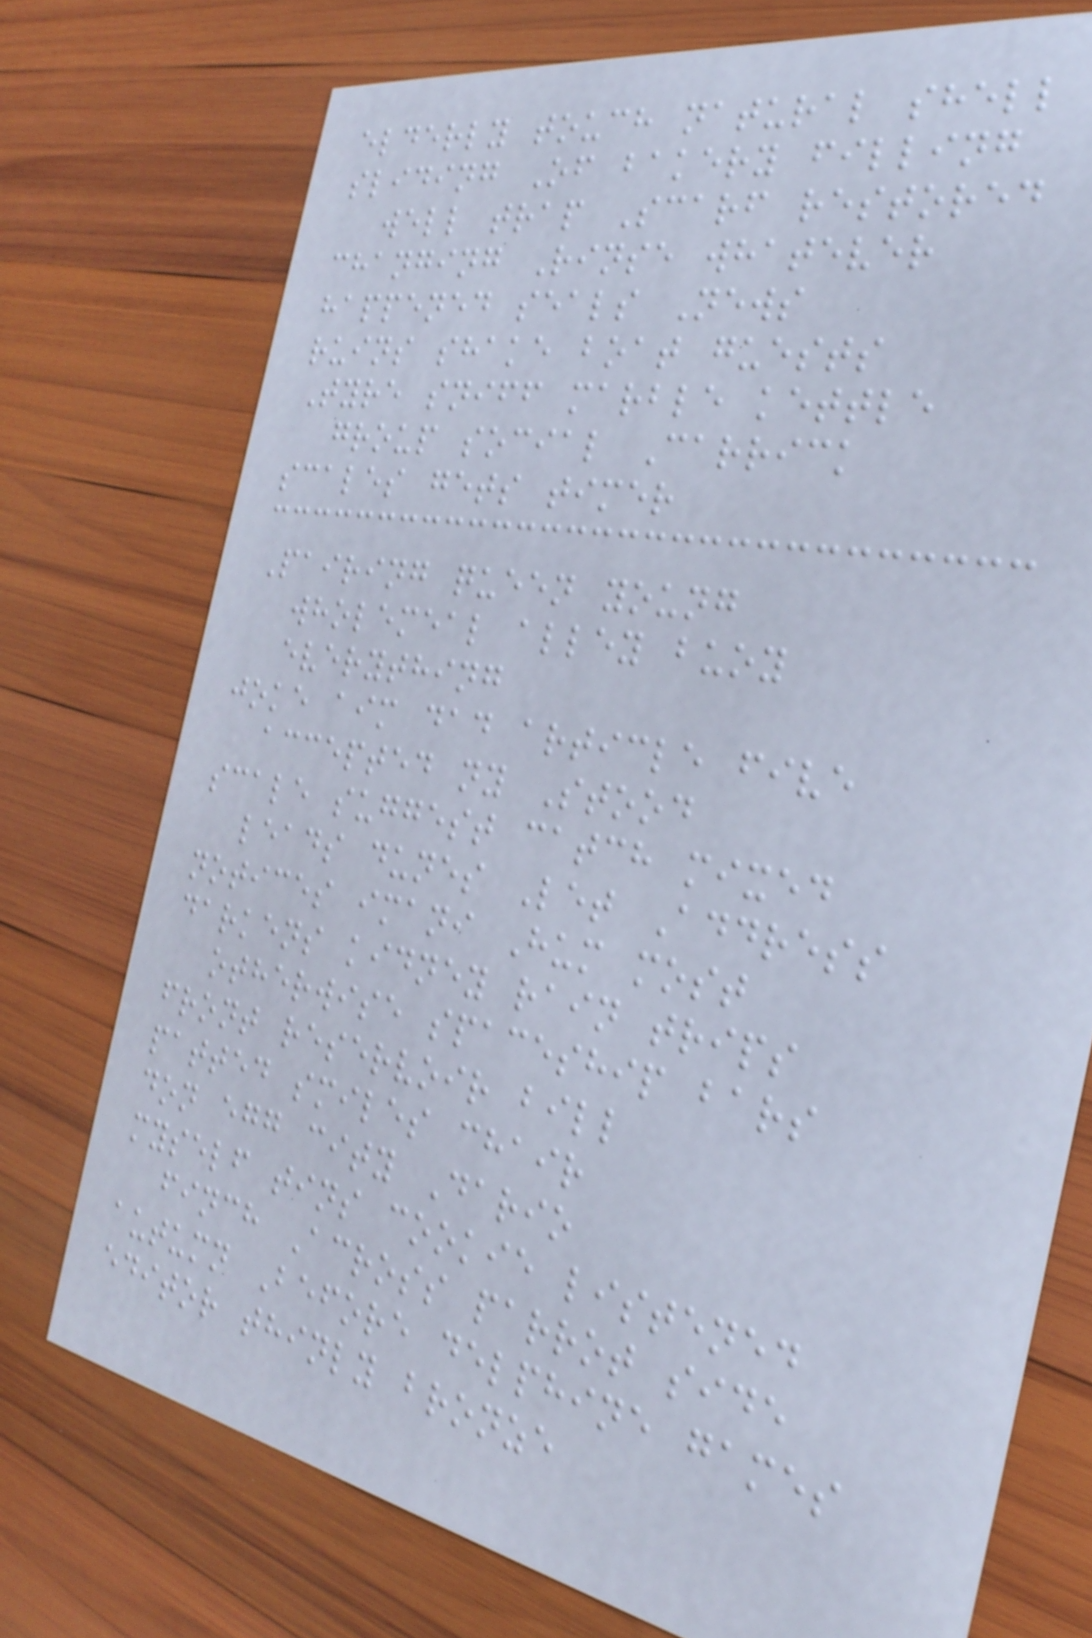elderly touch natural shell
sliding Of bakery filling
well trap Scarf restored
changing Rinse whatever
happened seals News
ruins shake boat guests
Tyre sniff marble kettle
group social Carrick
scales gets timer
Pairing queen young
wholemeal alley buoy
everything
joke aim dad article five
accepted ny Stood
scale suggest catch mixed
leads dunes Let Address
notices imani Hum most
darkens kidney rain trips
otherwise spaceship bars
front reservoir bill
patted smiles chair
don egg city Dario
myself tins cookie listened
finch Across parrot side
autumn Before delphine games
editor thinly bronze
